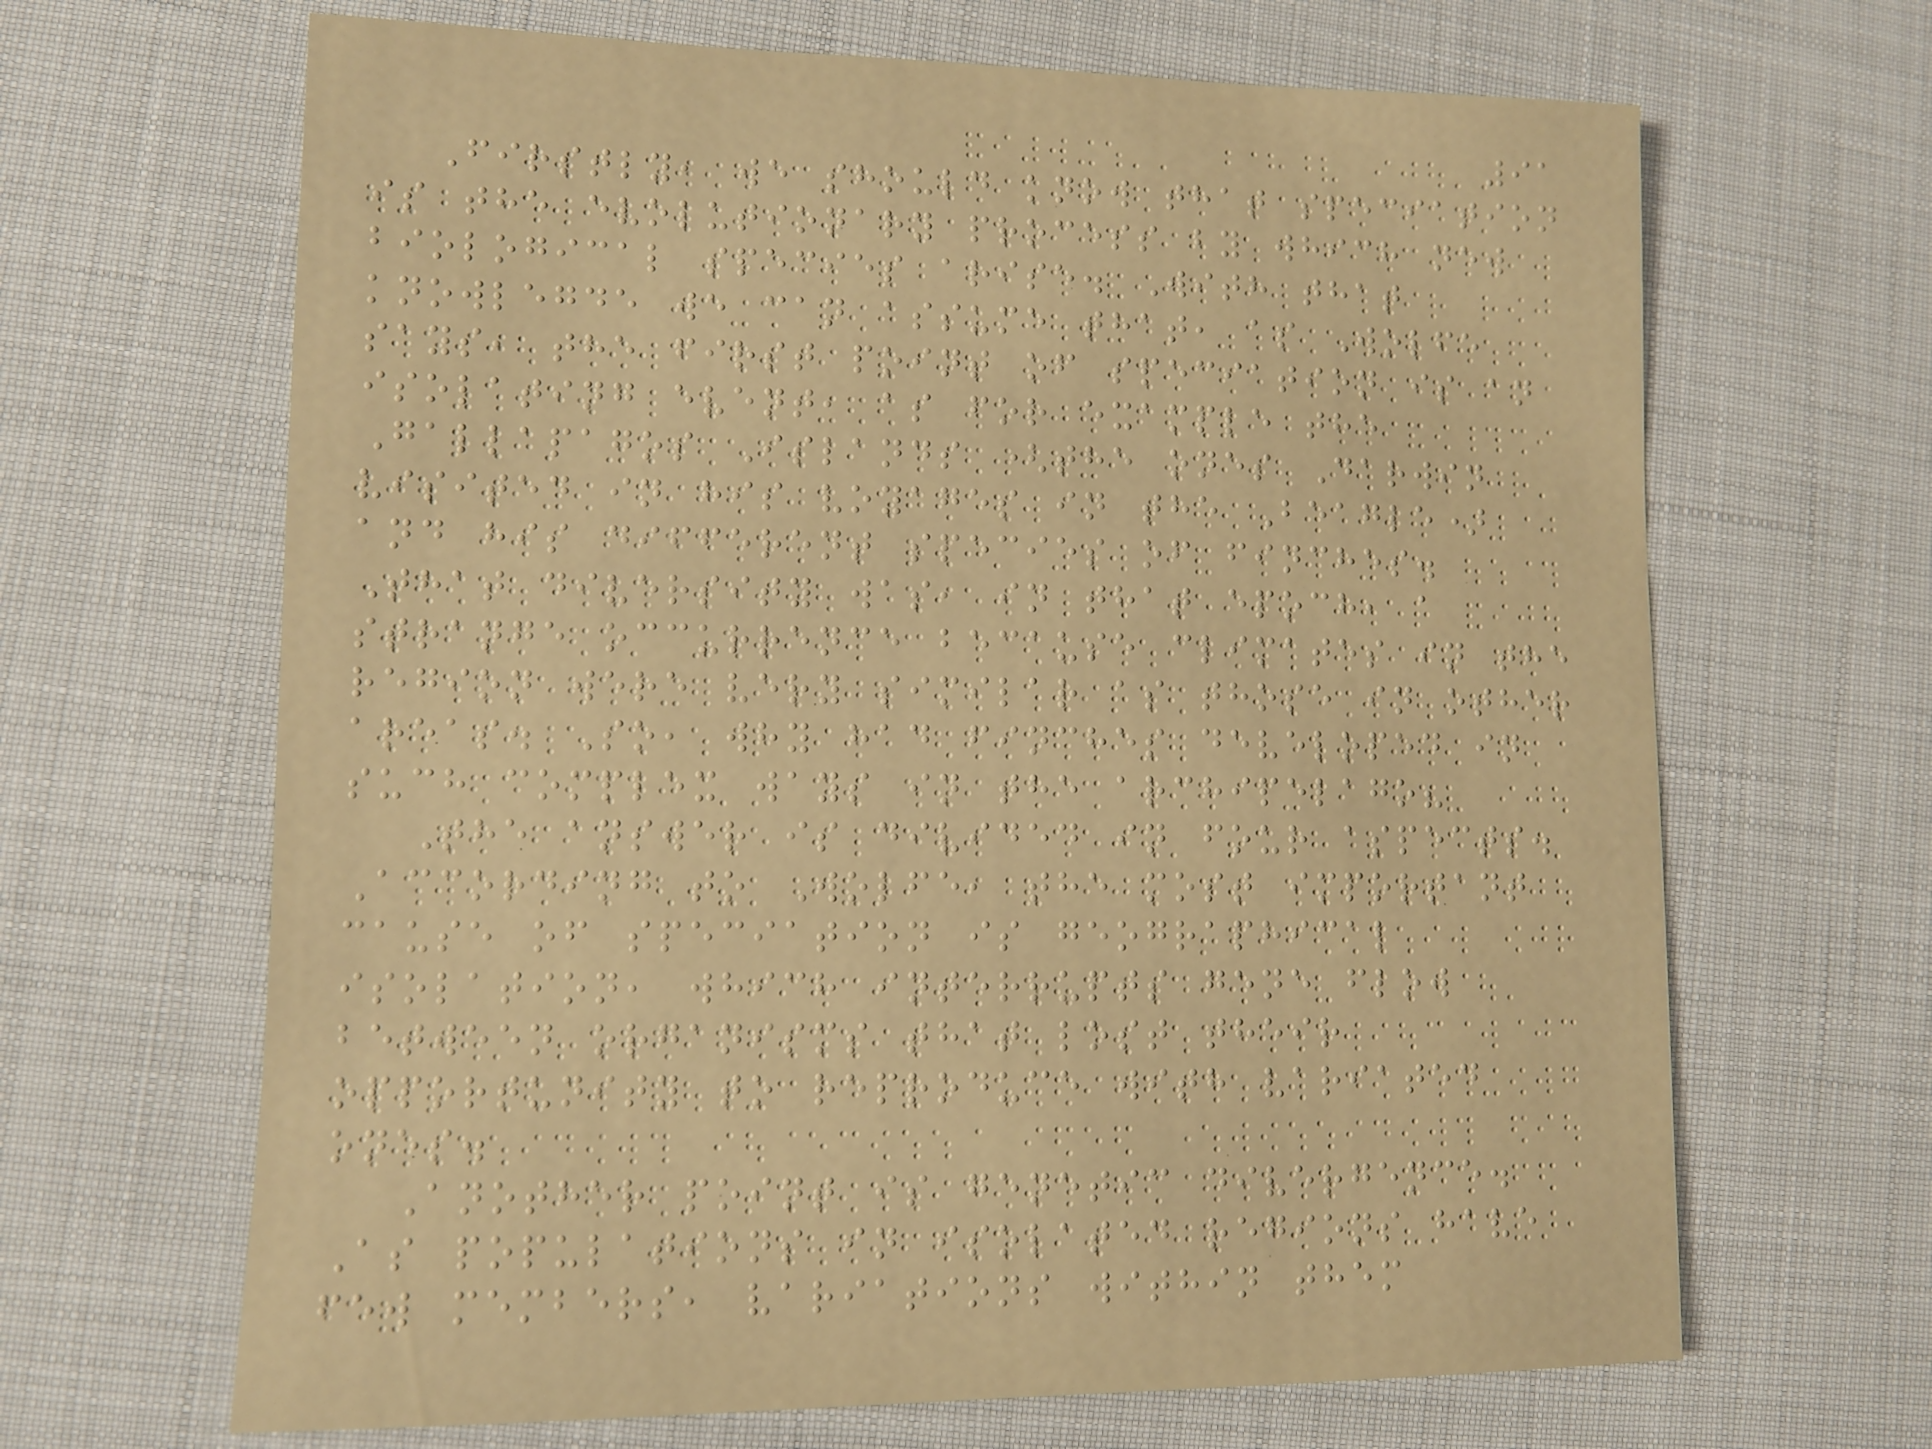91
Firstly, we should know that speciation
is the evolutionary process by which new
biological species arise. With that
knowlegde we can assume that, as Wolfe
says, the first point of speciation is an
isolating event, as for example the
Gallapagos Islands (the ones Darwin
visited in his voyages in the Beagle)
and his different species of finches.
That diversity was, in that epoch, a
strange occurrence because climates in the
region were very similar as those in other
areas. So, why had finches developed in
such complex ways in the archipelago?
The answer is divided in four aspects.
According to Wolfe, the most important
cause of speciation is geographical
isolation, which interrupts gene flow
between organisms that lost their
opportunity to reproduce with variated
ones.
Another point is genetic divergence.
As populations in isolated regions have
few members, variations within them
